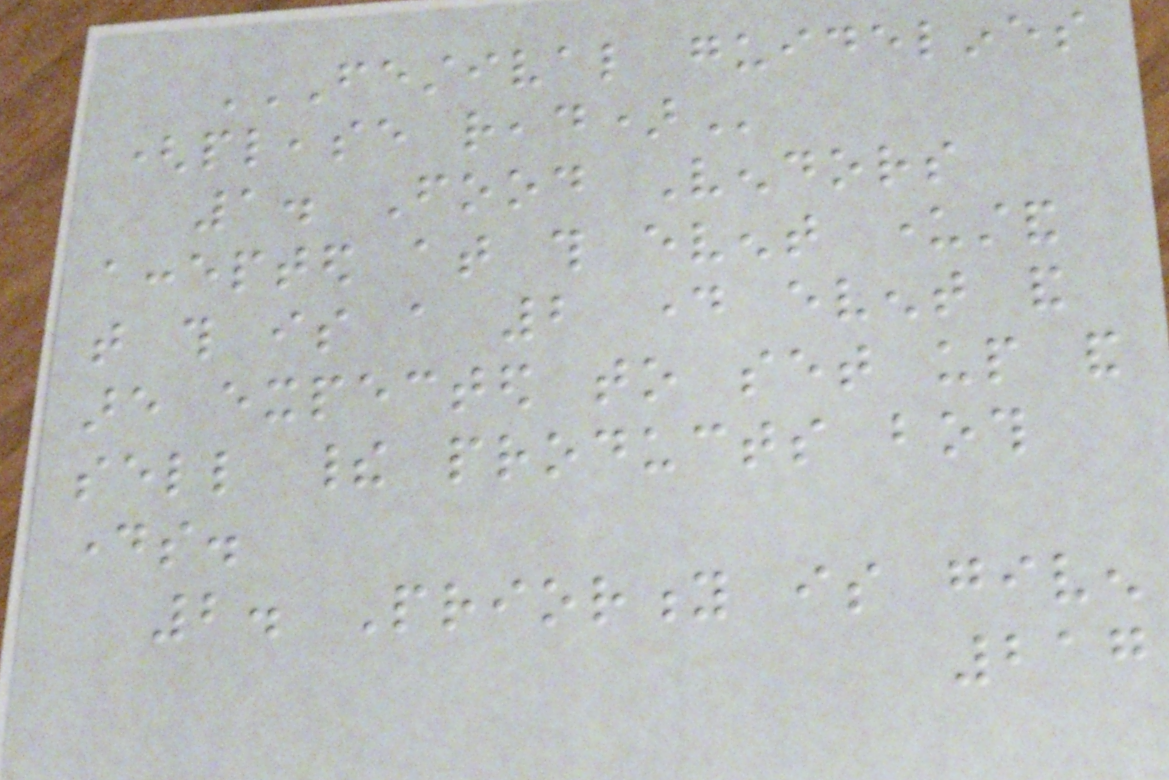FESTIVAL GUIDELINES
(PLEASE READ)
1. Food Vendors
accepted at this event understand
that this is a 2 day event and
are expected to set up and
sell their products both
days.
2. Priority is given
217
